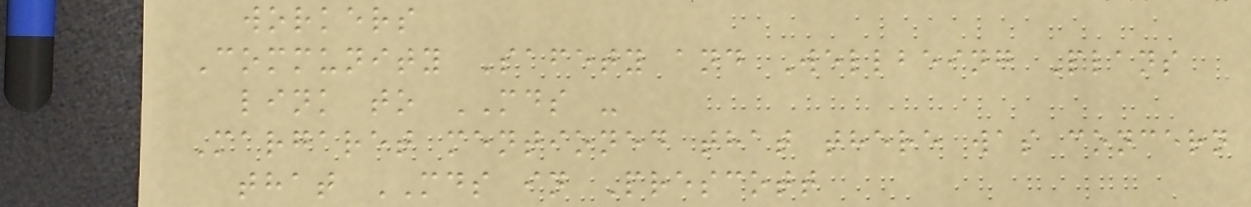workers
Community Safety and Wellbeing Plans
link to MDS -
Margaret mentioned that there was concern
that MDS in Prescott
